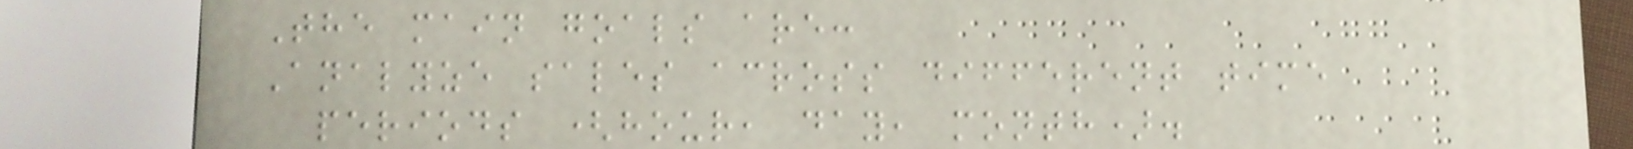The main goals are:
Analyze sales across different time
periods (hour, day, month).
